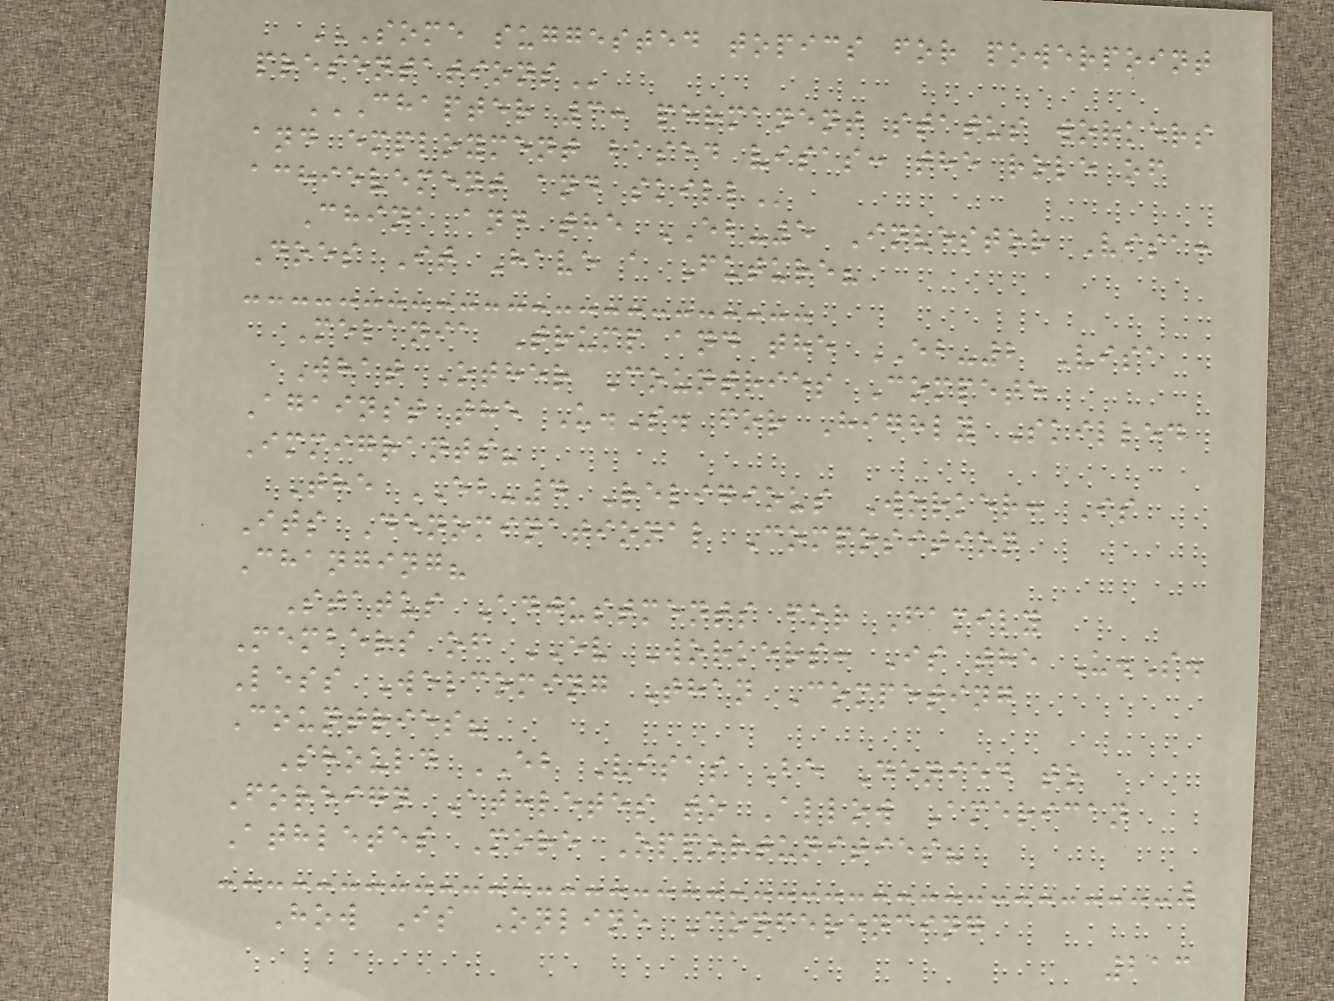SOME SUGGESTED TOPICS FOR POWERPOINT
PRESENTATIONS
CHAPTER 3: PERMANENT STATUS WORKERS
AND EMPLOYMENT BASED VISAS: THE ROLE OF
ACHIEVEMENT AND SKILL
China and the EB-5 Investor Visa:
Does It Have a Future?
Melania Trump and the EB-2 Visa
What Other Countries Compete
Against the U.S. for Highly Skilled
Immigrants?
The EB-4 Religious Worker: Is
Its Denominational Composition
Changing?
Status Adjustments for Family
Members of EV Workers: Is the U.S.
Less Welcoming Than Competing
Countries?
Should EB Visas Be Denied to
Foreign Athletes to Allow American
Athletes More Opportunities?
How Is Online Conferencing
213
